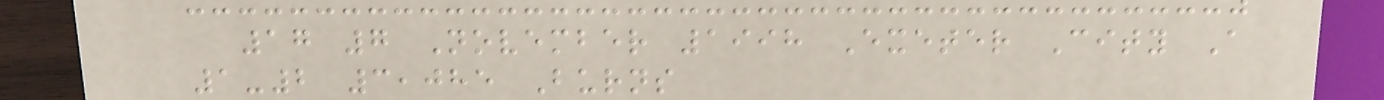17 7 November 1998 Exeter City A
1-2 3,085 Burns
